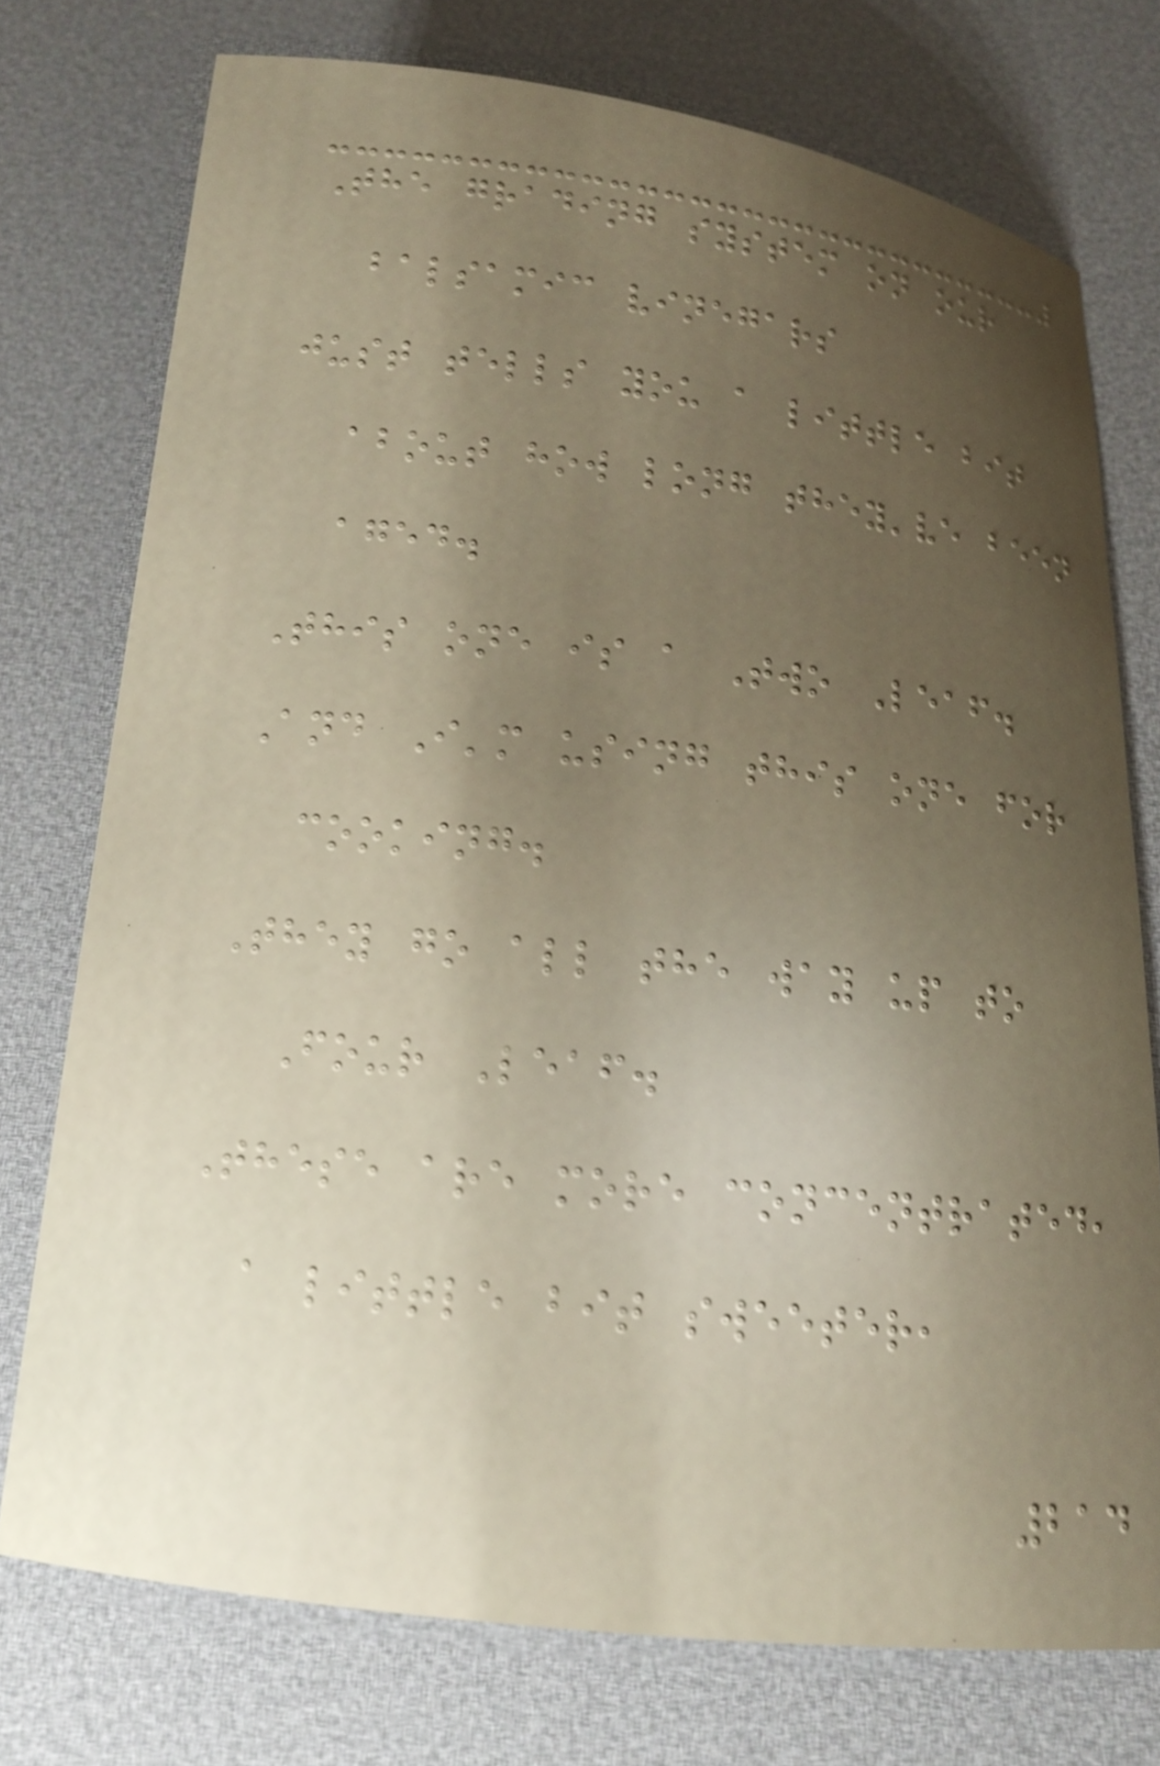The grading system on our
balsamic vinegars
just tells you a little bit
about how long they've been
aged.
This one is a Two Leaf.
And I'm using this one for
cooking.
They go all the way up to
Four Leaf.
These are more concentrated,
a little bit sweeter,
214
